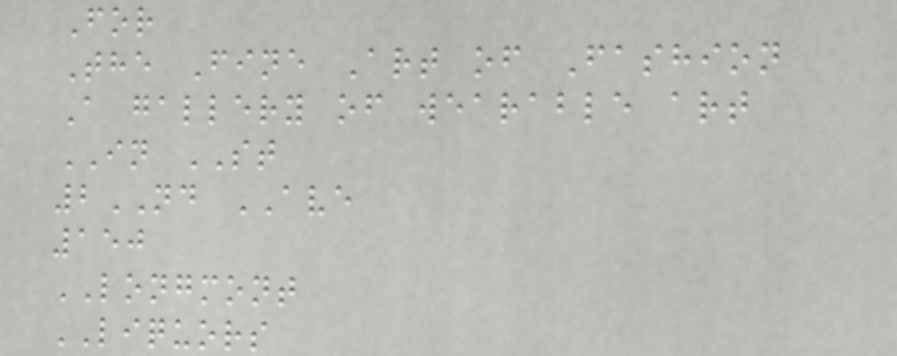For
The Fine Art of Fashion
A gallery of wearable art
IN ST
2ND AVE
150
LONGMONT
LIQUORS
